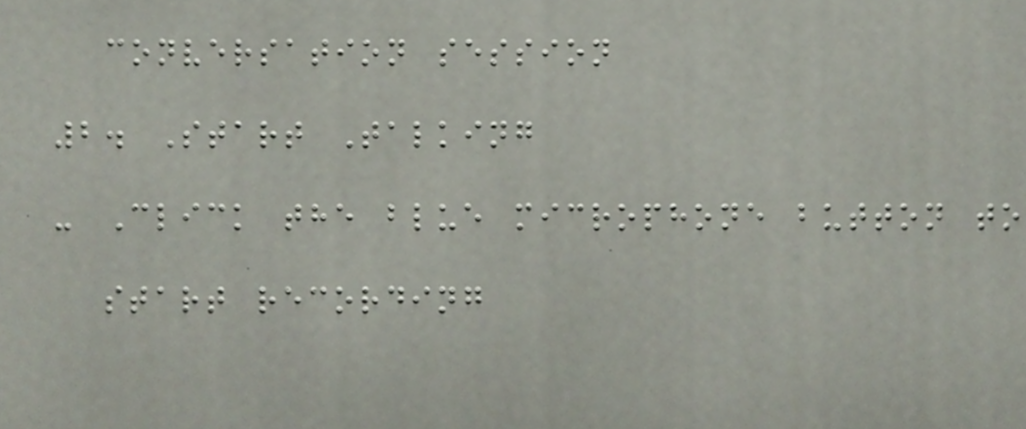conversation session
2. Start Talking
- Click the blue microphone button to
start recording
